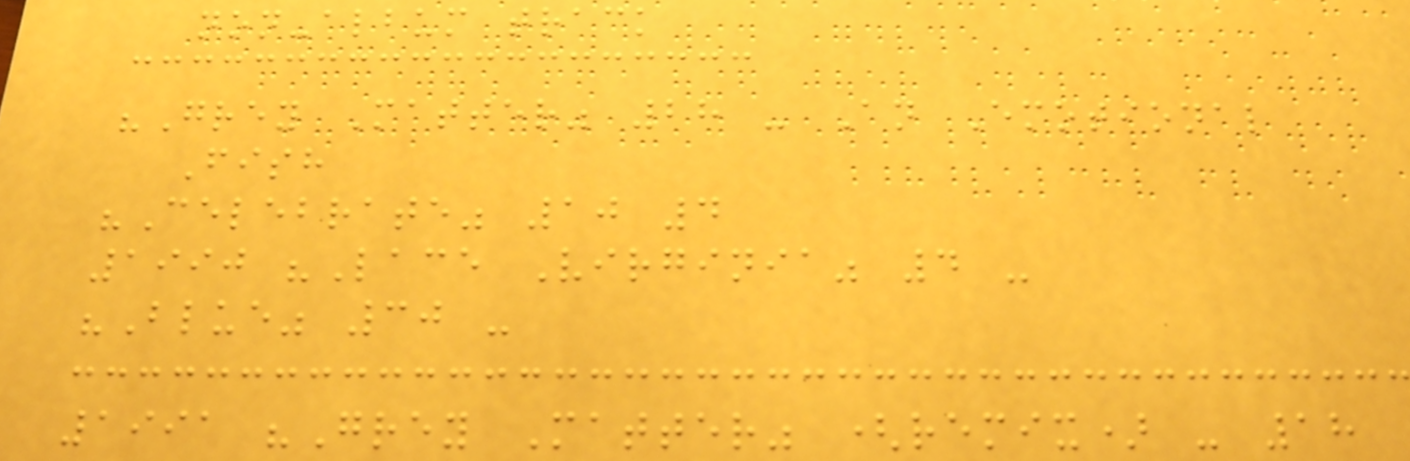non-album track
"Grey Matter" 28 - An Emotional
Fish
"Celebrate" 10 4
1990 "Lace Virginia" 4 -
"Blue" 30 -
1991 "Grey Matter" (remix) - 18
